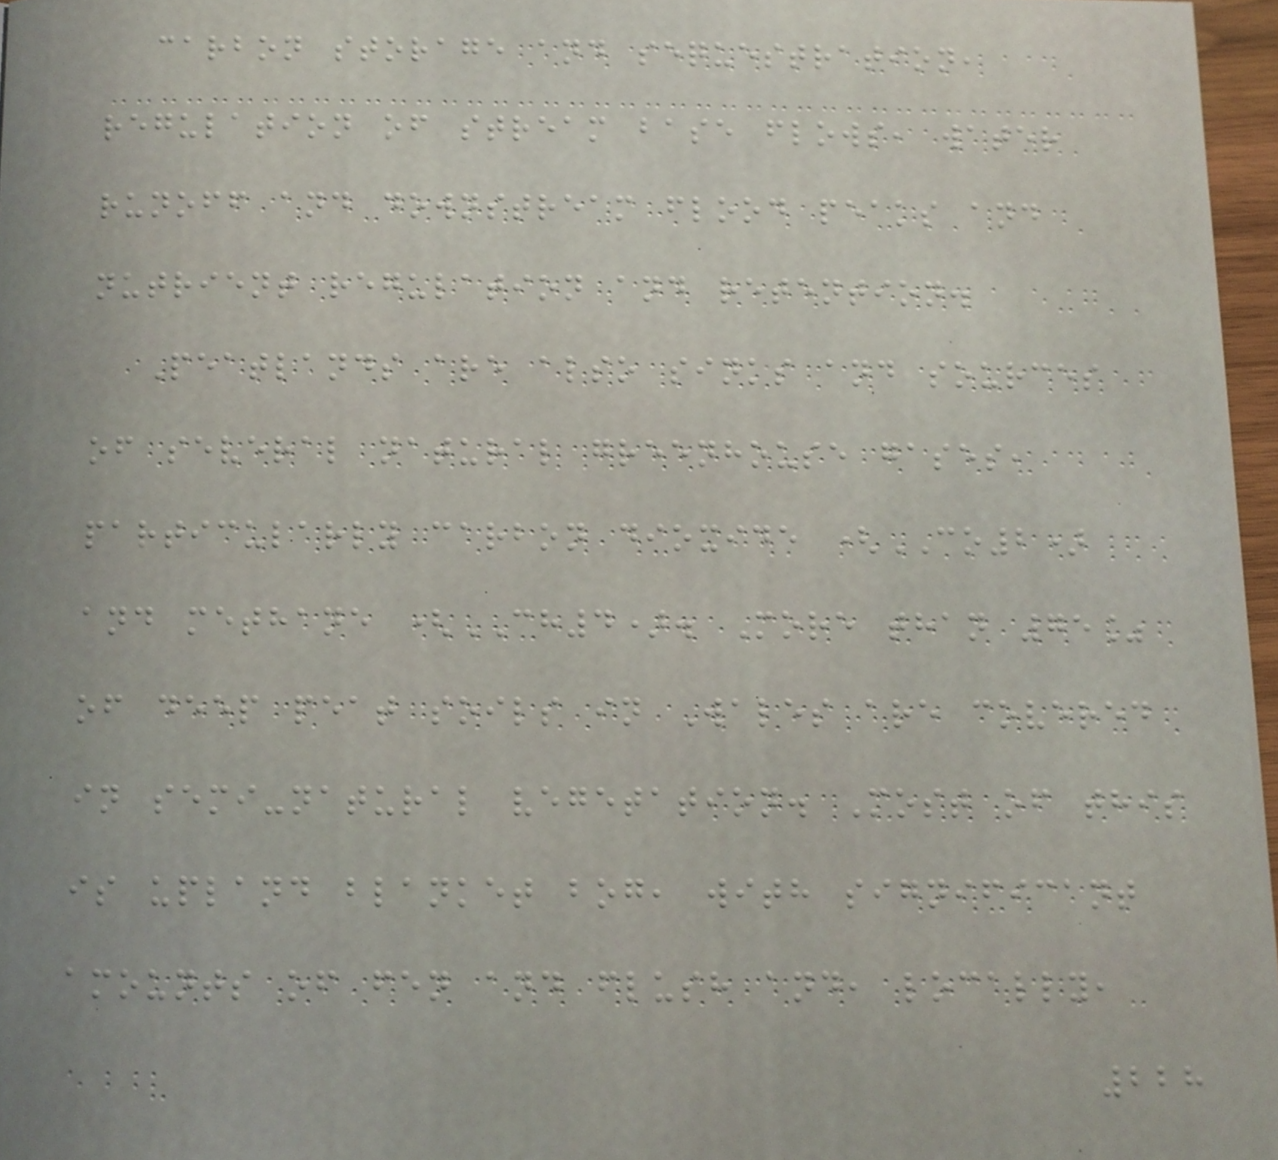carbon storage and sequestration,
regulation of stream base flows, water
runoff and downstream flood peaks and
nutrient regulation and retention.
Peatlands are also sinks and sources
of several natural greenhouse gases,
particularly carbon dioxide (CO2)
and methane (CH4). More than 75%
of deep peat soils in Wales are covered
in semi-natural vegetation. Most of this
is upland blanket bog, with significant
amounts of fen and flush and, locally,
228
